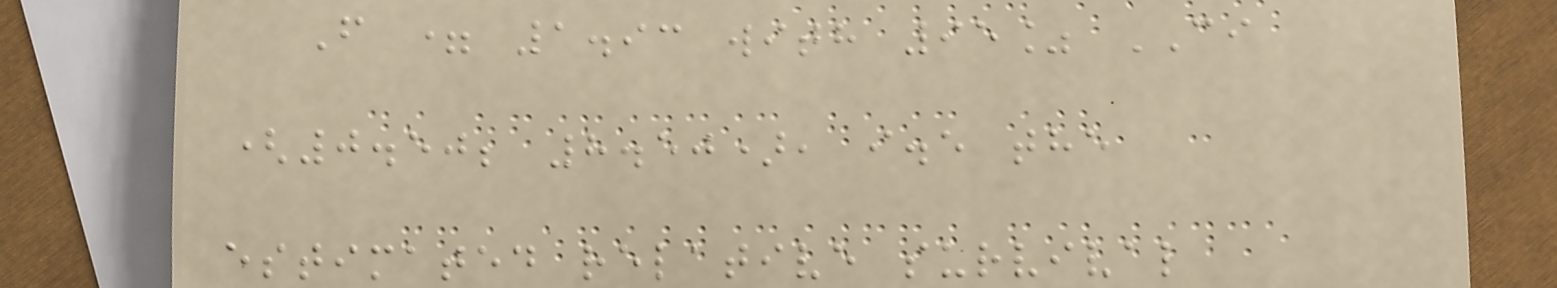F = 1.93 with 95% CI
(0.50; 8.50), i.e the
estimated relative survival
